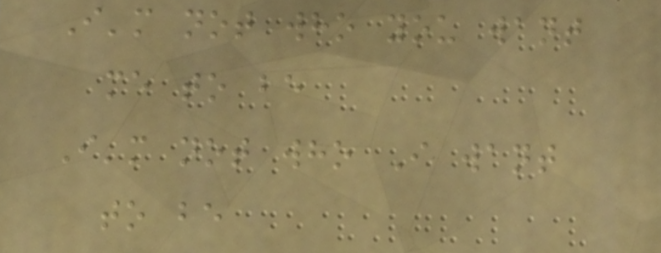I'm not who you want
me to be
I'm not who I want
to be
